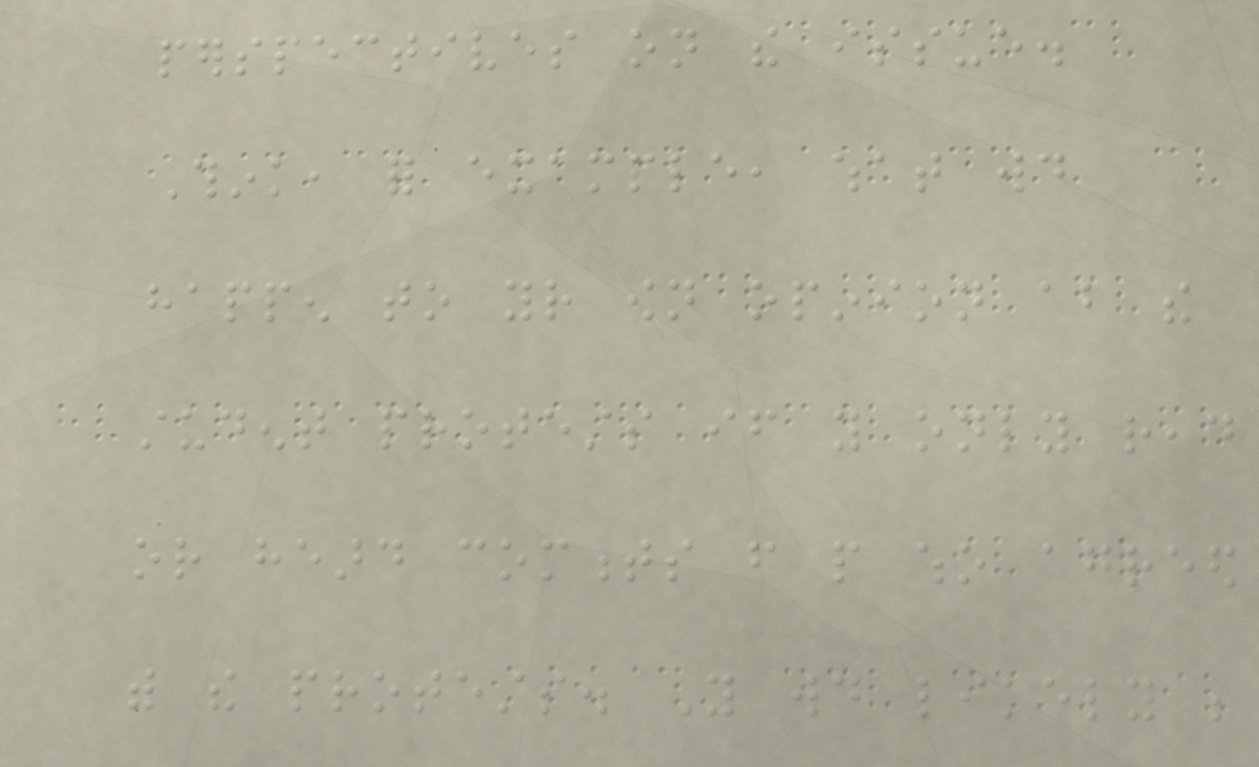perspectives on the issue.
Think, for example, what would
happen to your own opinion about the
student protests if you only read
or heard comments from people who agreed
with the protests. You would likely be
